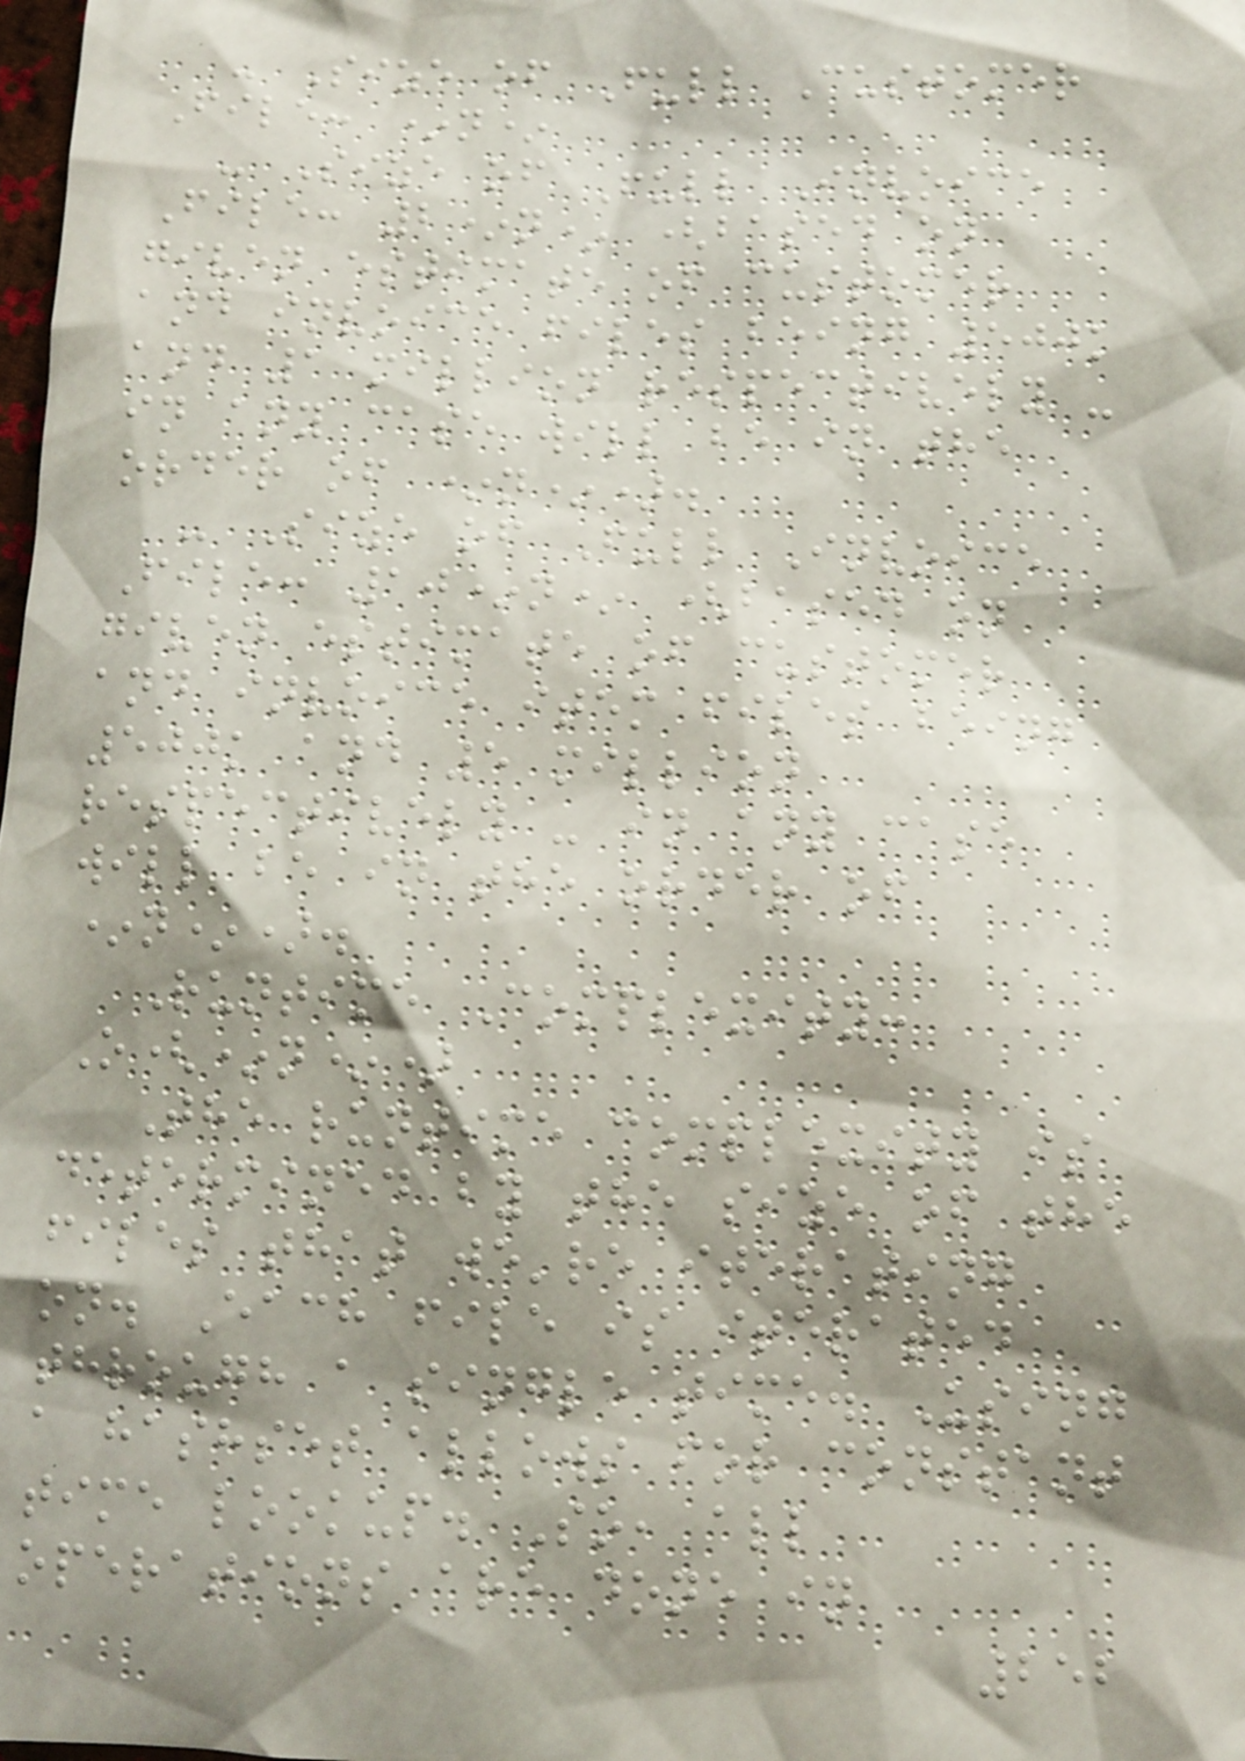- Size of Full Customer
File: *n*
- Size of Full Invoice
File: 2*n* (based on
given estimate of customer
and invoice files being 500k
and 1 million respectively -
in any case will be in the
order of *n*).
- Size of Full Invoice
File: 10*n* (based on
given estimate of customer
and invoice item files being
500k and 5 million
respectively - in any case
will be in the order of
*n*).
Runtime Complexity:
O(*n*)
The runtime complexity is
determined by the size of the
files that we're iterating
on. Each file is iterated
through a single time. Using
a hashset allows for constant
time lookup. So, all
operations are done in
252
